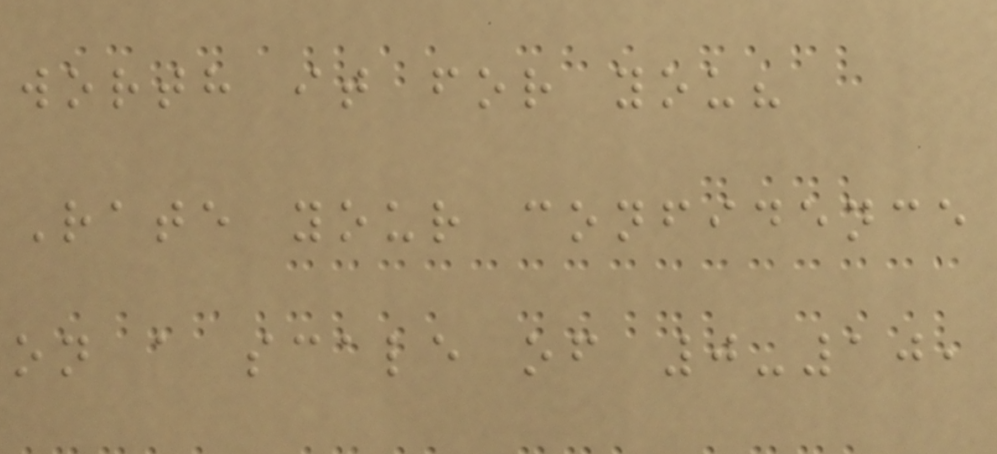worth it for you?
Rate your confidence
on a scale of 0-10,
